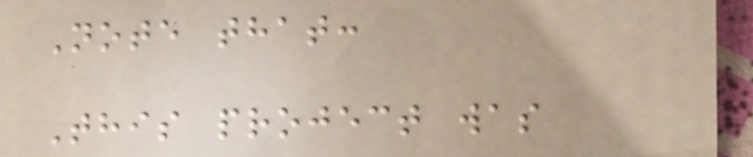Note that:
This project was
